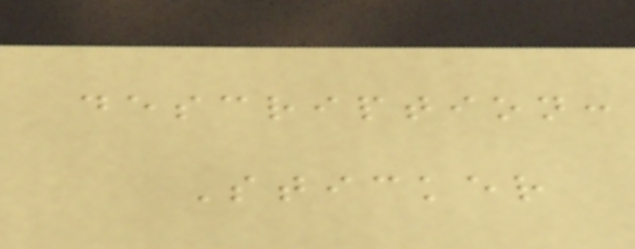description:
Sticker
